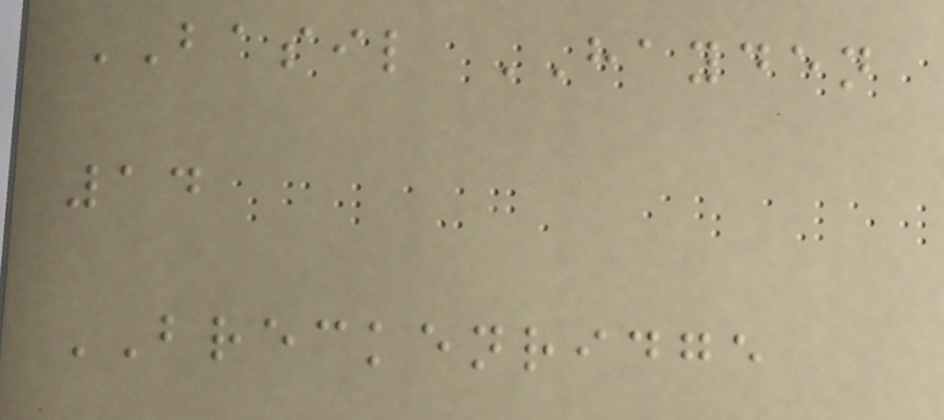BASIL HAYDEN
14
BRECKENRIDGE
